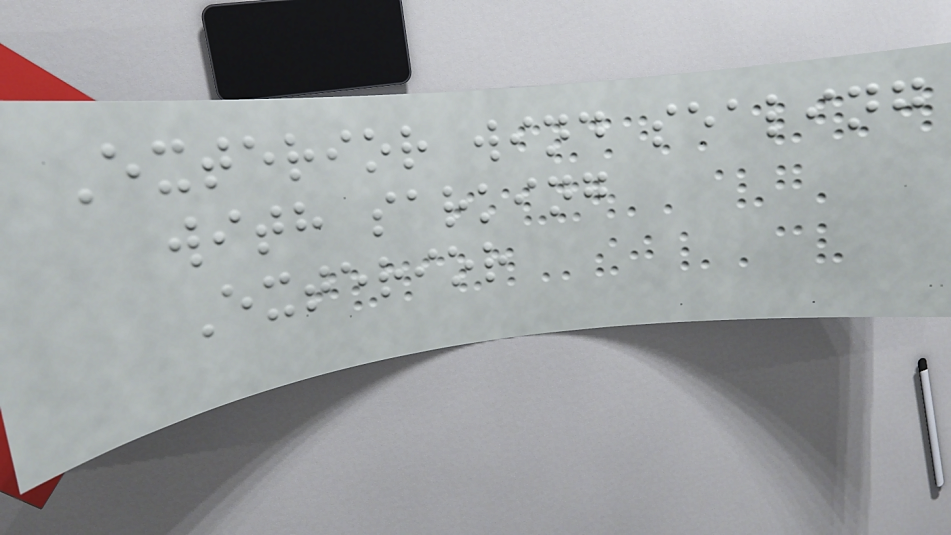Exterior wind sealing
with sarking
Exterior
